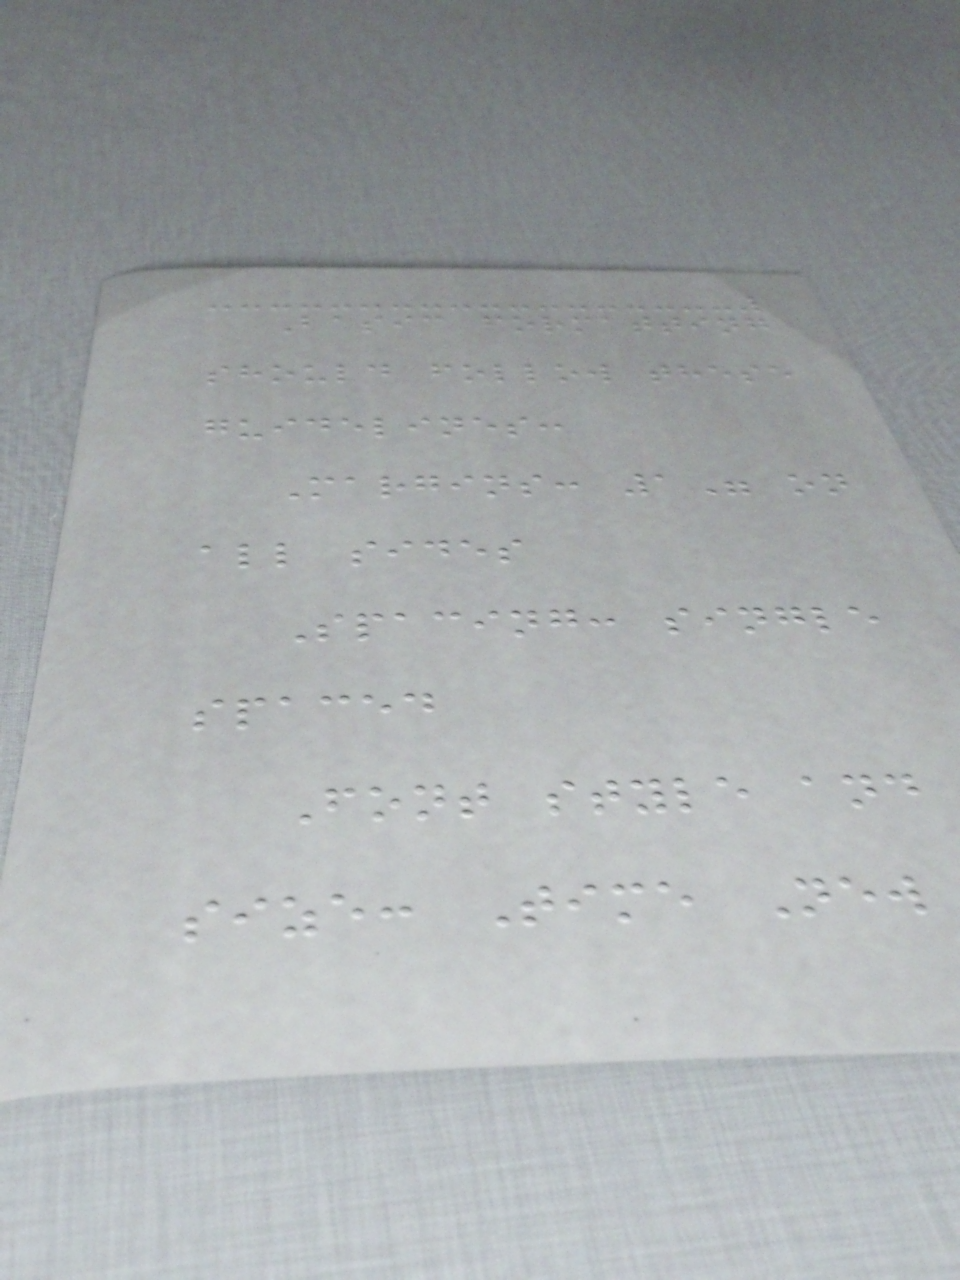Basic formatting
should follow these
guidelines:
Margins: 1" on
all sides
Spacing: single
spaced
Font style and
size: Time New
